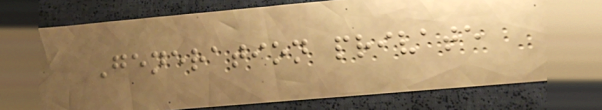Generation private
